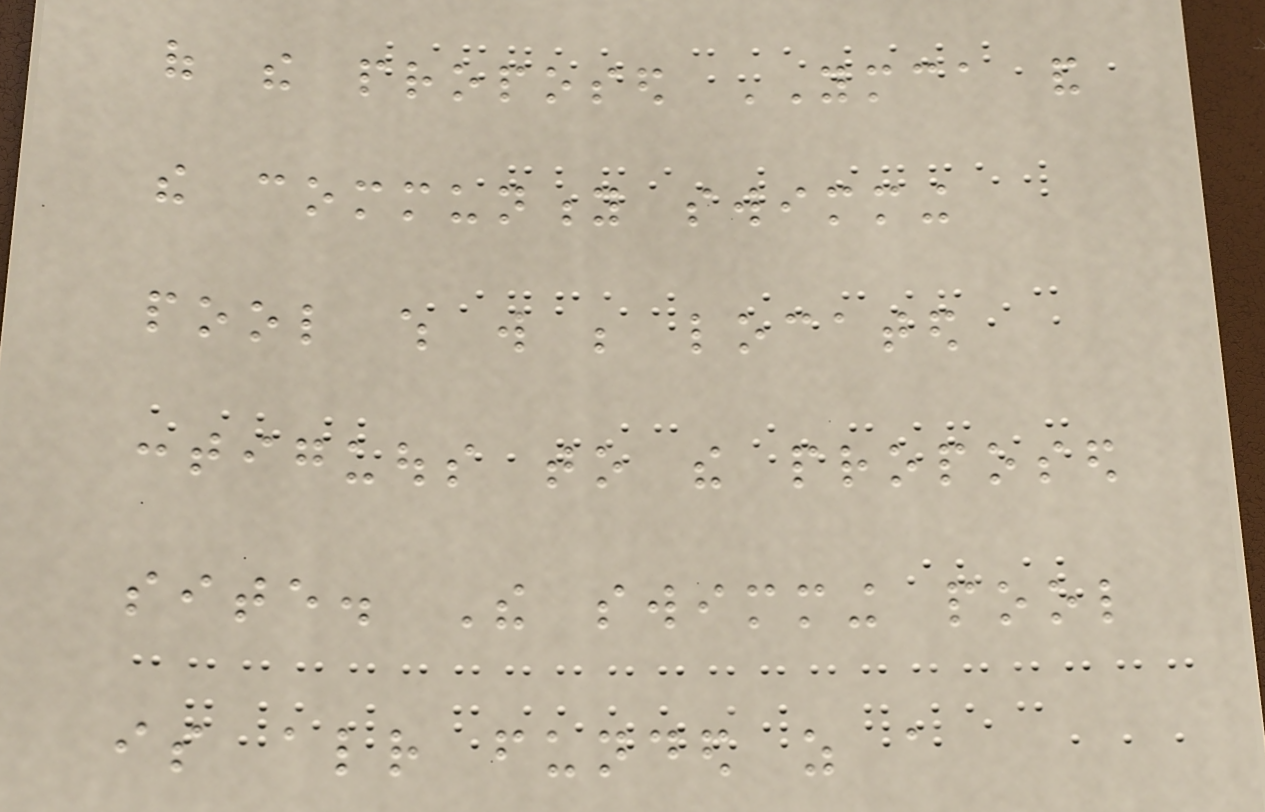of the proposed YMCA and
the community swimming
pool which will be located
contiguous to the proposed
site. The swimming pool
is already funded as a
